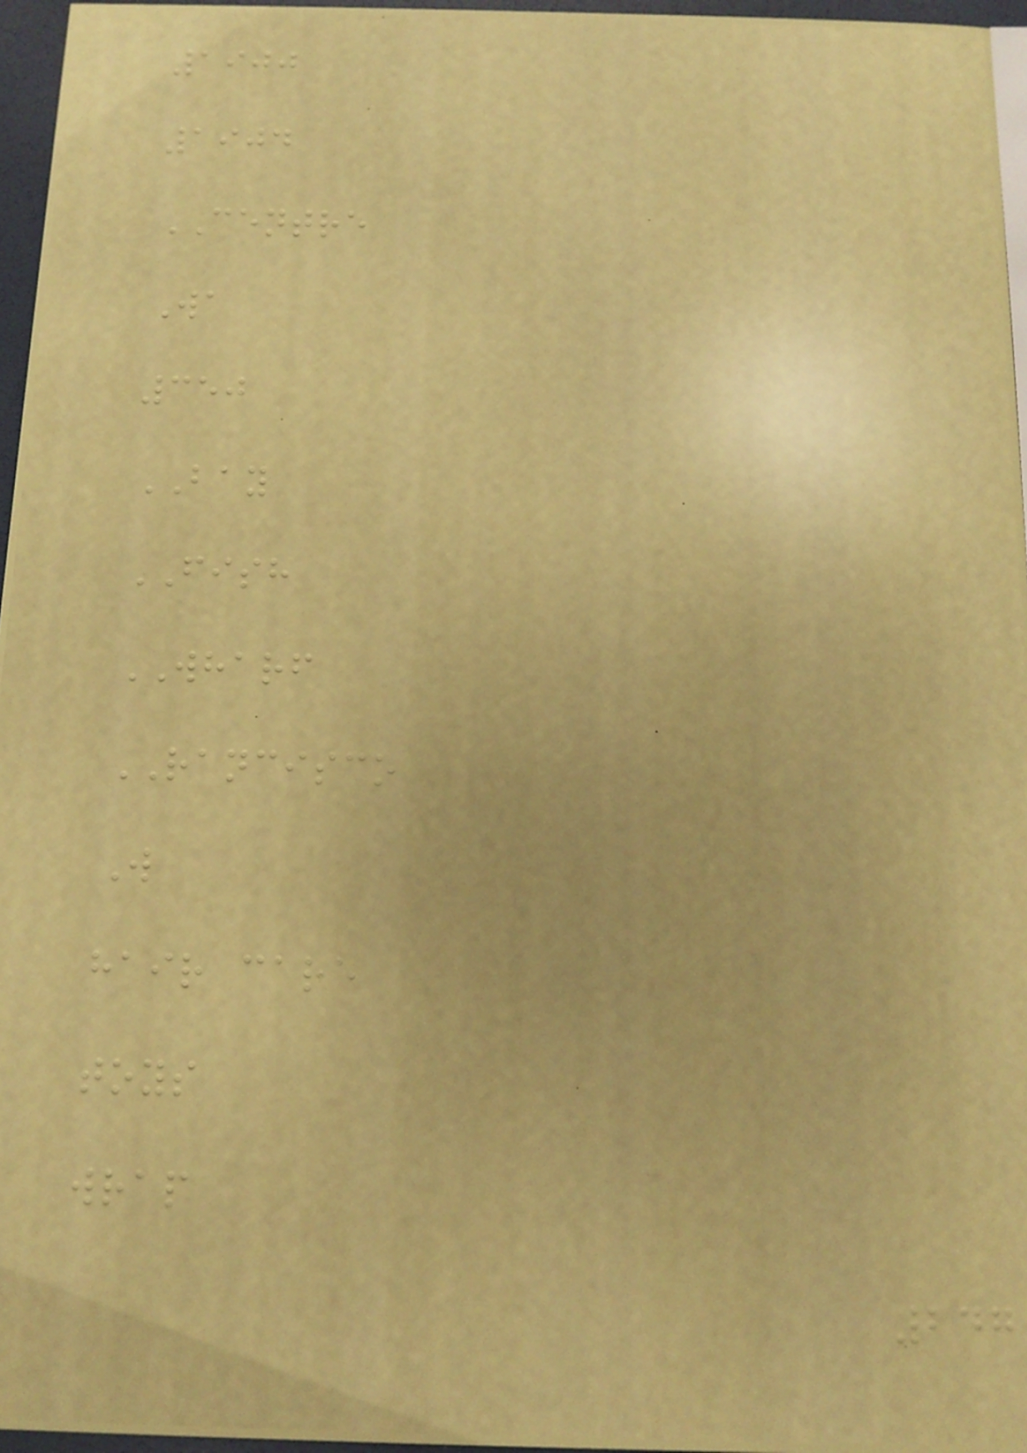1900
1904
CENTRE
Wa
350
BAY
FISH
WHARF
RANCISCO
W
hair care
toys
wrap
247
